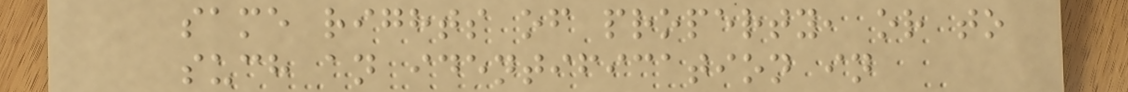same rights of property, or to
such an identification in
